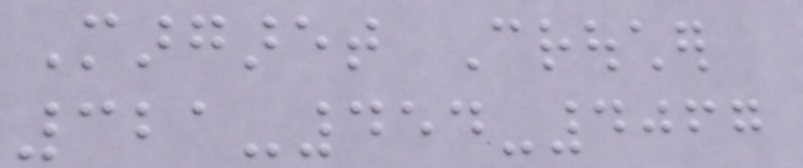Margaret Croucher
321-454-4067
